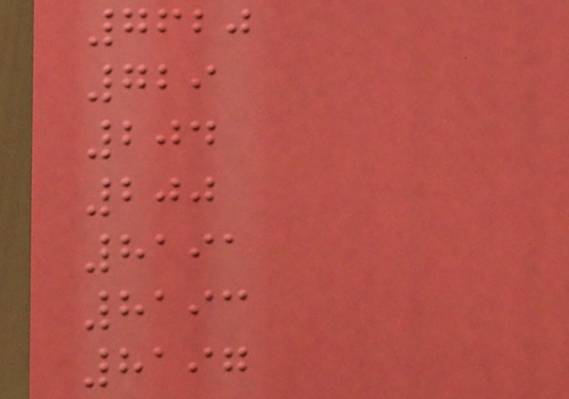7620
729
204
200
8191
8193
8197
